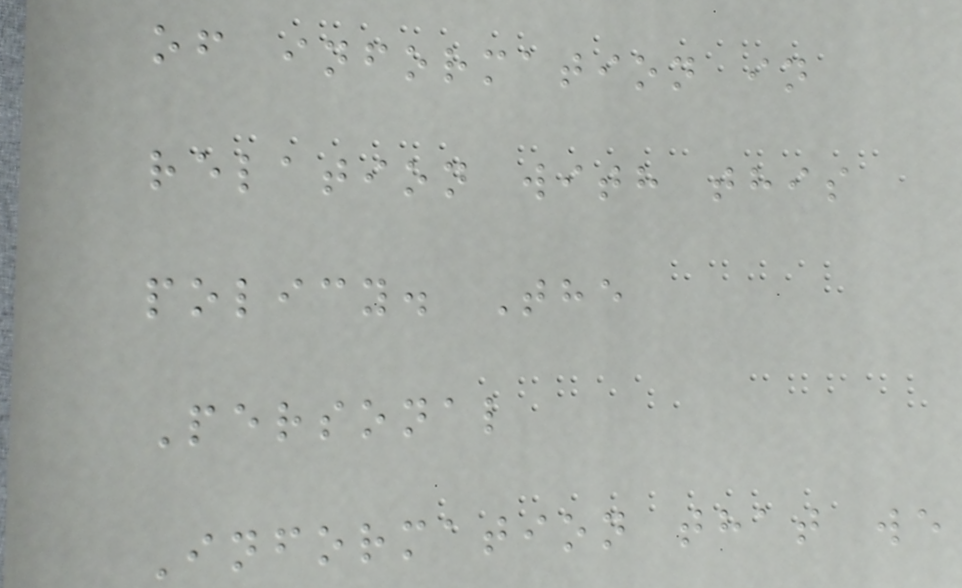of information in
relation with this
policy. The
Personal
Information that we
